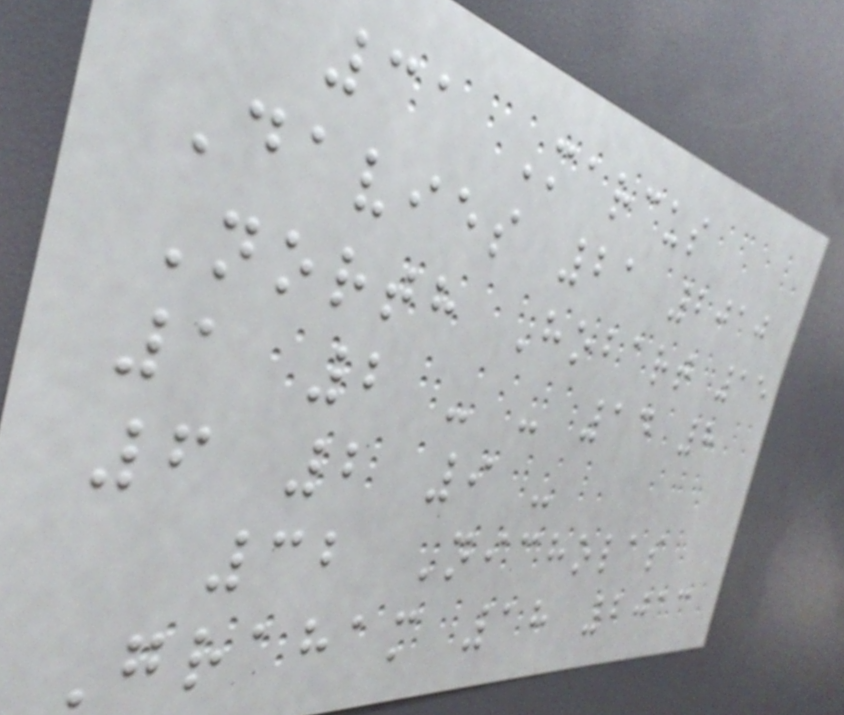31 Marcus
Davies 21 2010
North Hobart 15
1 2 - - 14 8
6 2 9 -
32 Nicholas
Graham 18 2013
